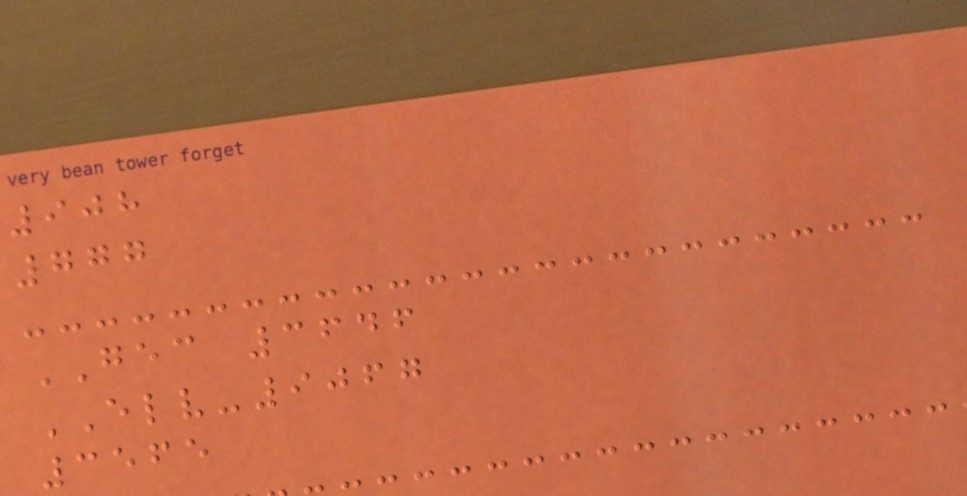908
777
GEC 3646
ELV-9067
3565
